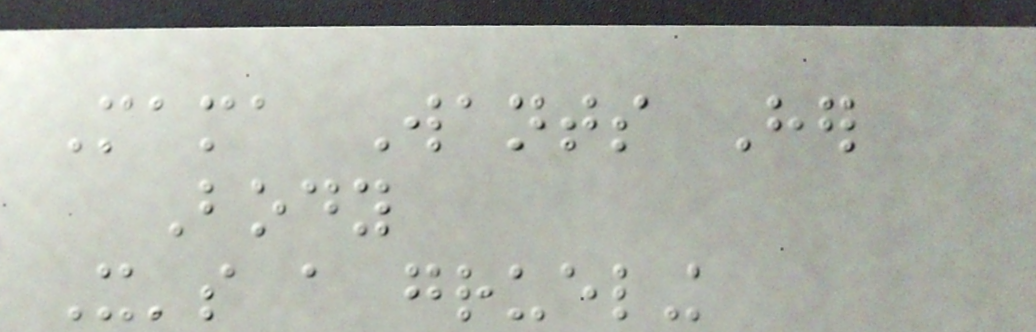Mama Wants Her
Body
It's a grueling
